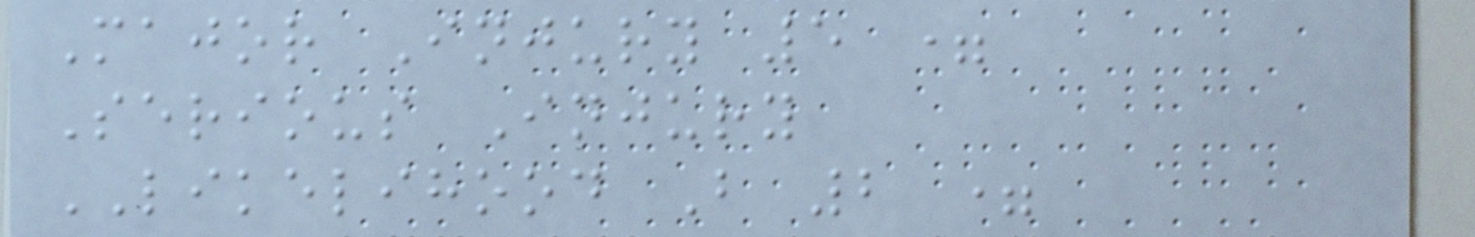Major Injury 5 =
Serious Injury
LIKELIHOOD B 2 =
